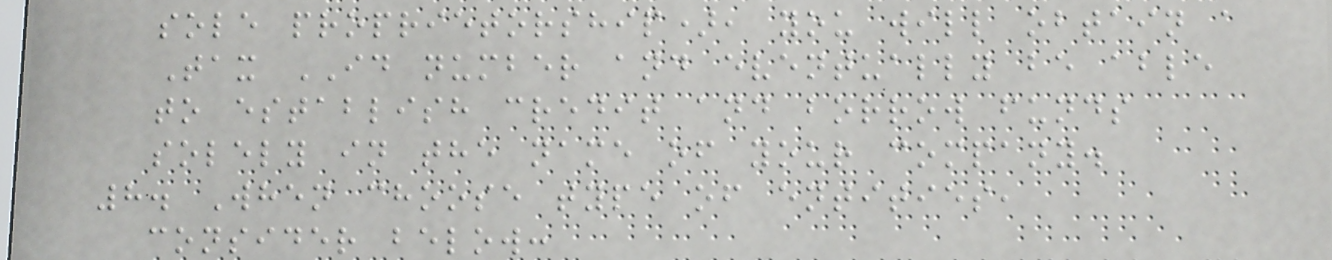sole proprietorship), you will obtain a
Tax ID number and eventually be able
to establish credit and borrow funds
solely in the name of your company.
8. When choose type of entities,
consider below:
